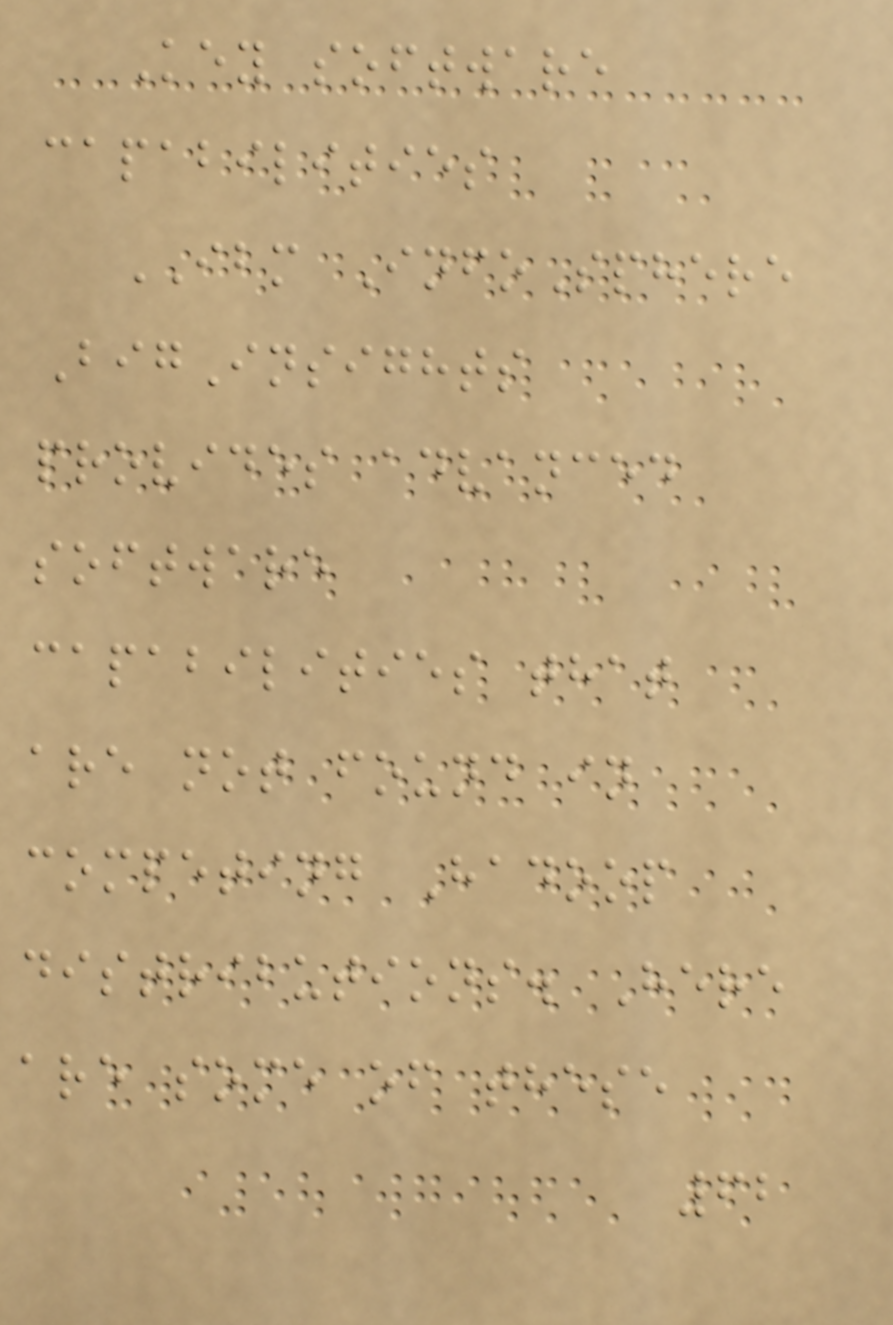Key software
capabilities
IBM InfoSphere
BigInsights
provides advanced
software
capabilities that
are not found in
competing Hadoop
distributions. Here
are some of these
62
